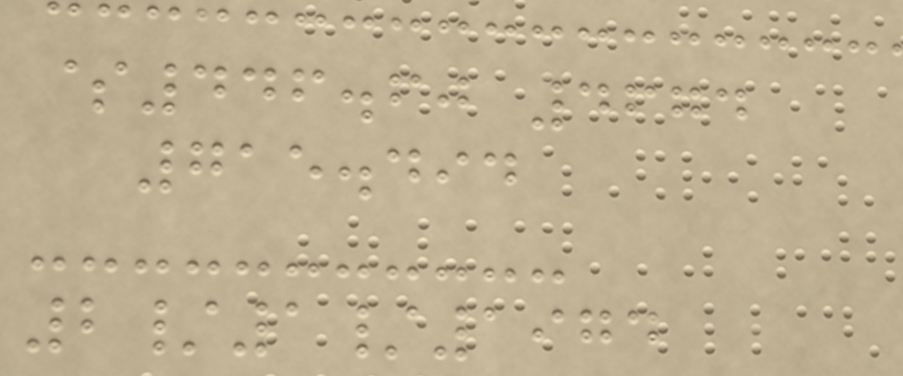$446.60 4674
715.494
2/1/1974
